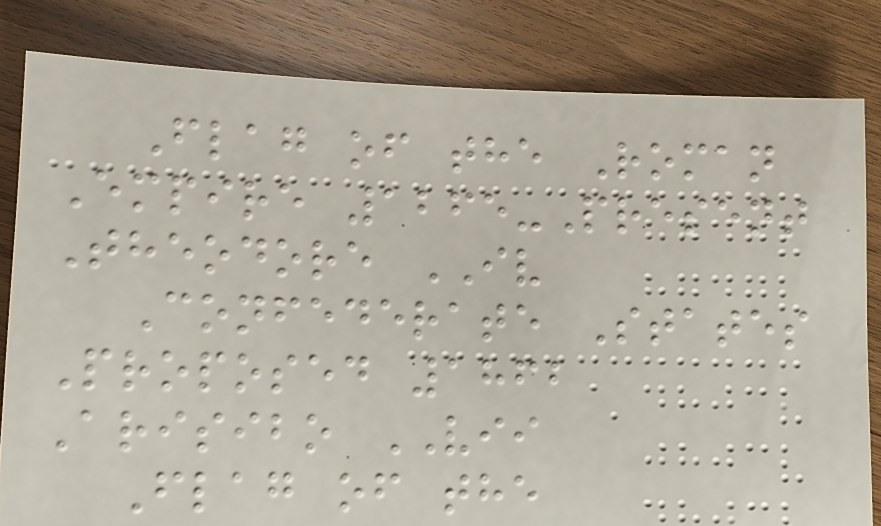Flag of the Roman
Empire 1265-Present
Theodore IV
Confederate States
Proposed 1862
Arisibo VII
Flag of the
